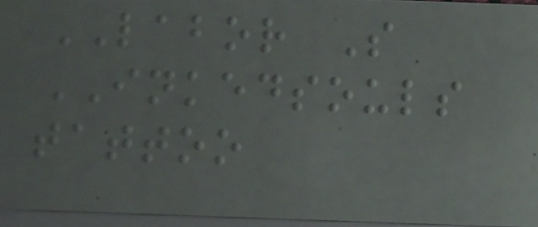LABOR S
INKEDSOULS
tattoo
